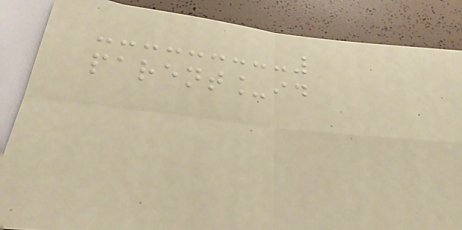parent_id
